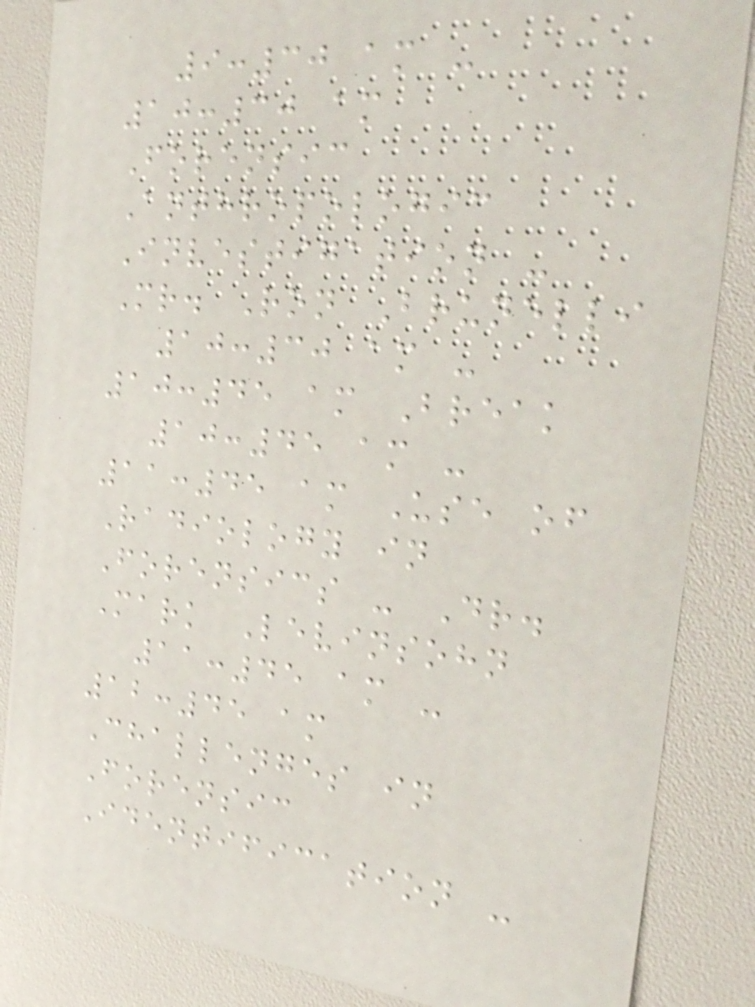9:30 am -
10:30 am
Forensic
Anthropologic
Investigation -
Mr. Ron Brunelli
10:30 am -
10:45 am Break
10:45 am -
11:45 am Use of
Radiology in
Forensics - Dr.
Mark Levinsohn
11:45 am -
12:45 am
Challenges in
Forensic
Identification -
